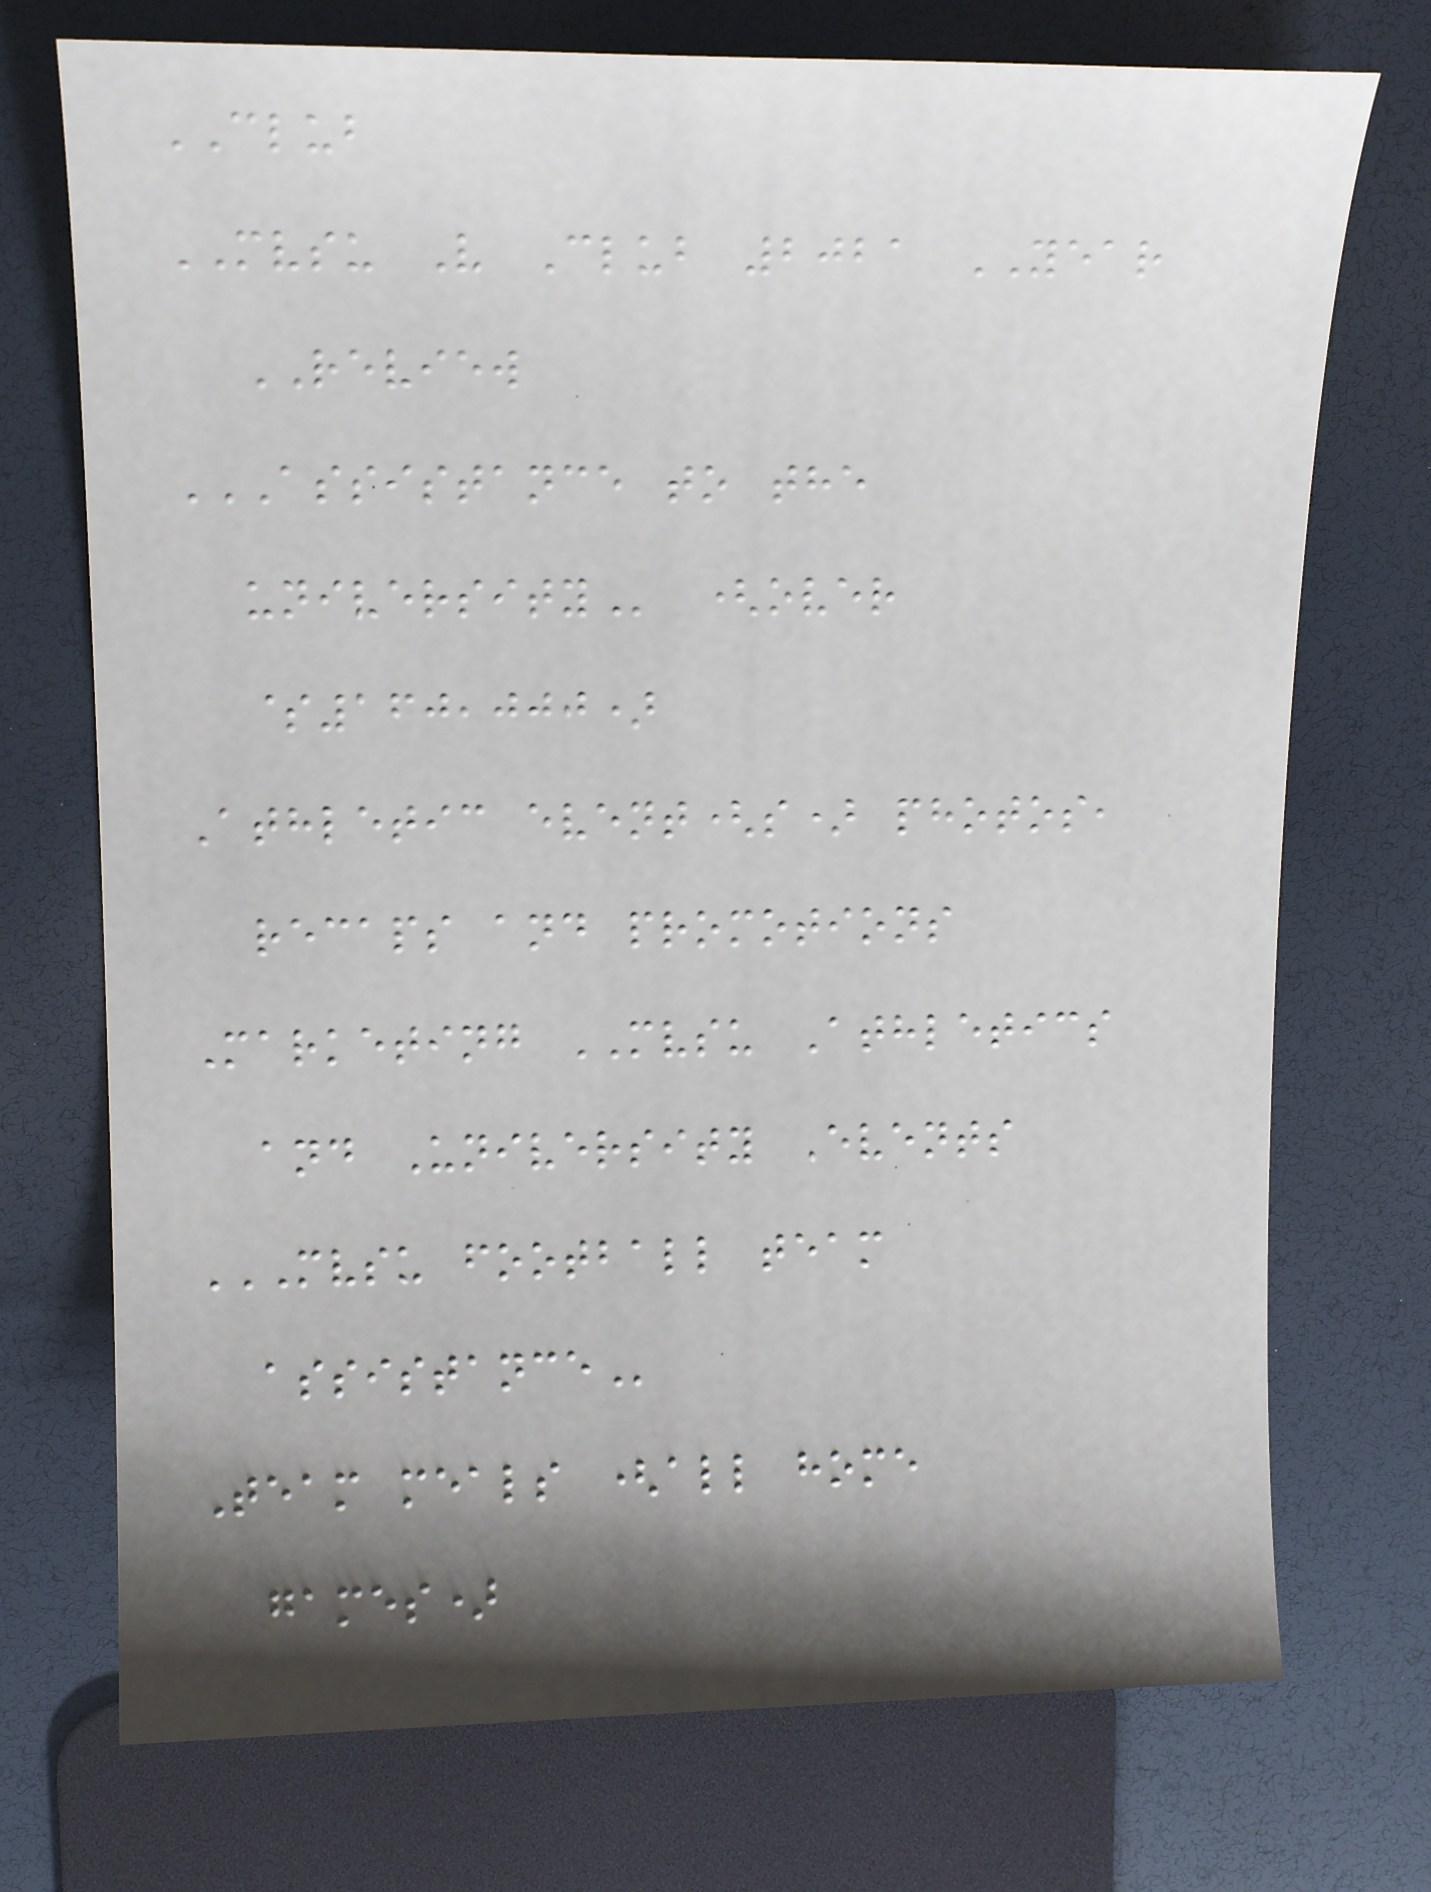CLUB
MVSU V Club 2021 YEAR
REVIEW
ASSISTANCE TO THE
UNIVERSITY (over
$160,000)
Athletic event(s) photos,
recaps and promotions
Marketing MVSU Athletics
and University Events
MVSU FOOTBALL TEAM
ASSISTANCE
Team meals (all home
games)
